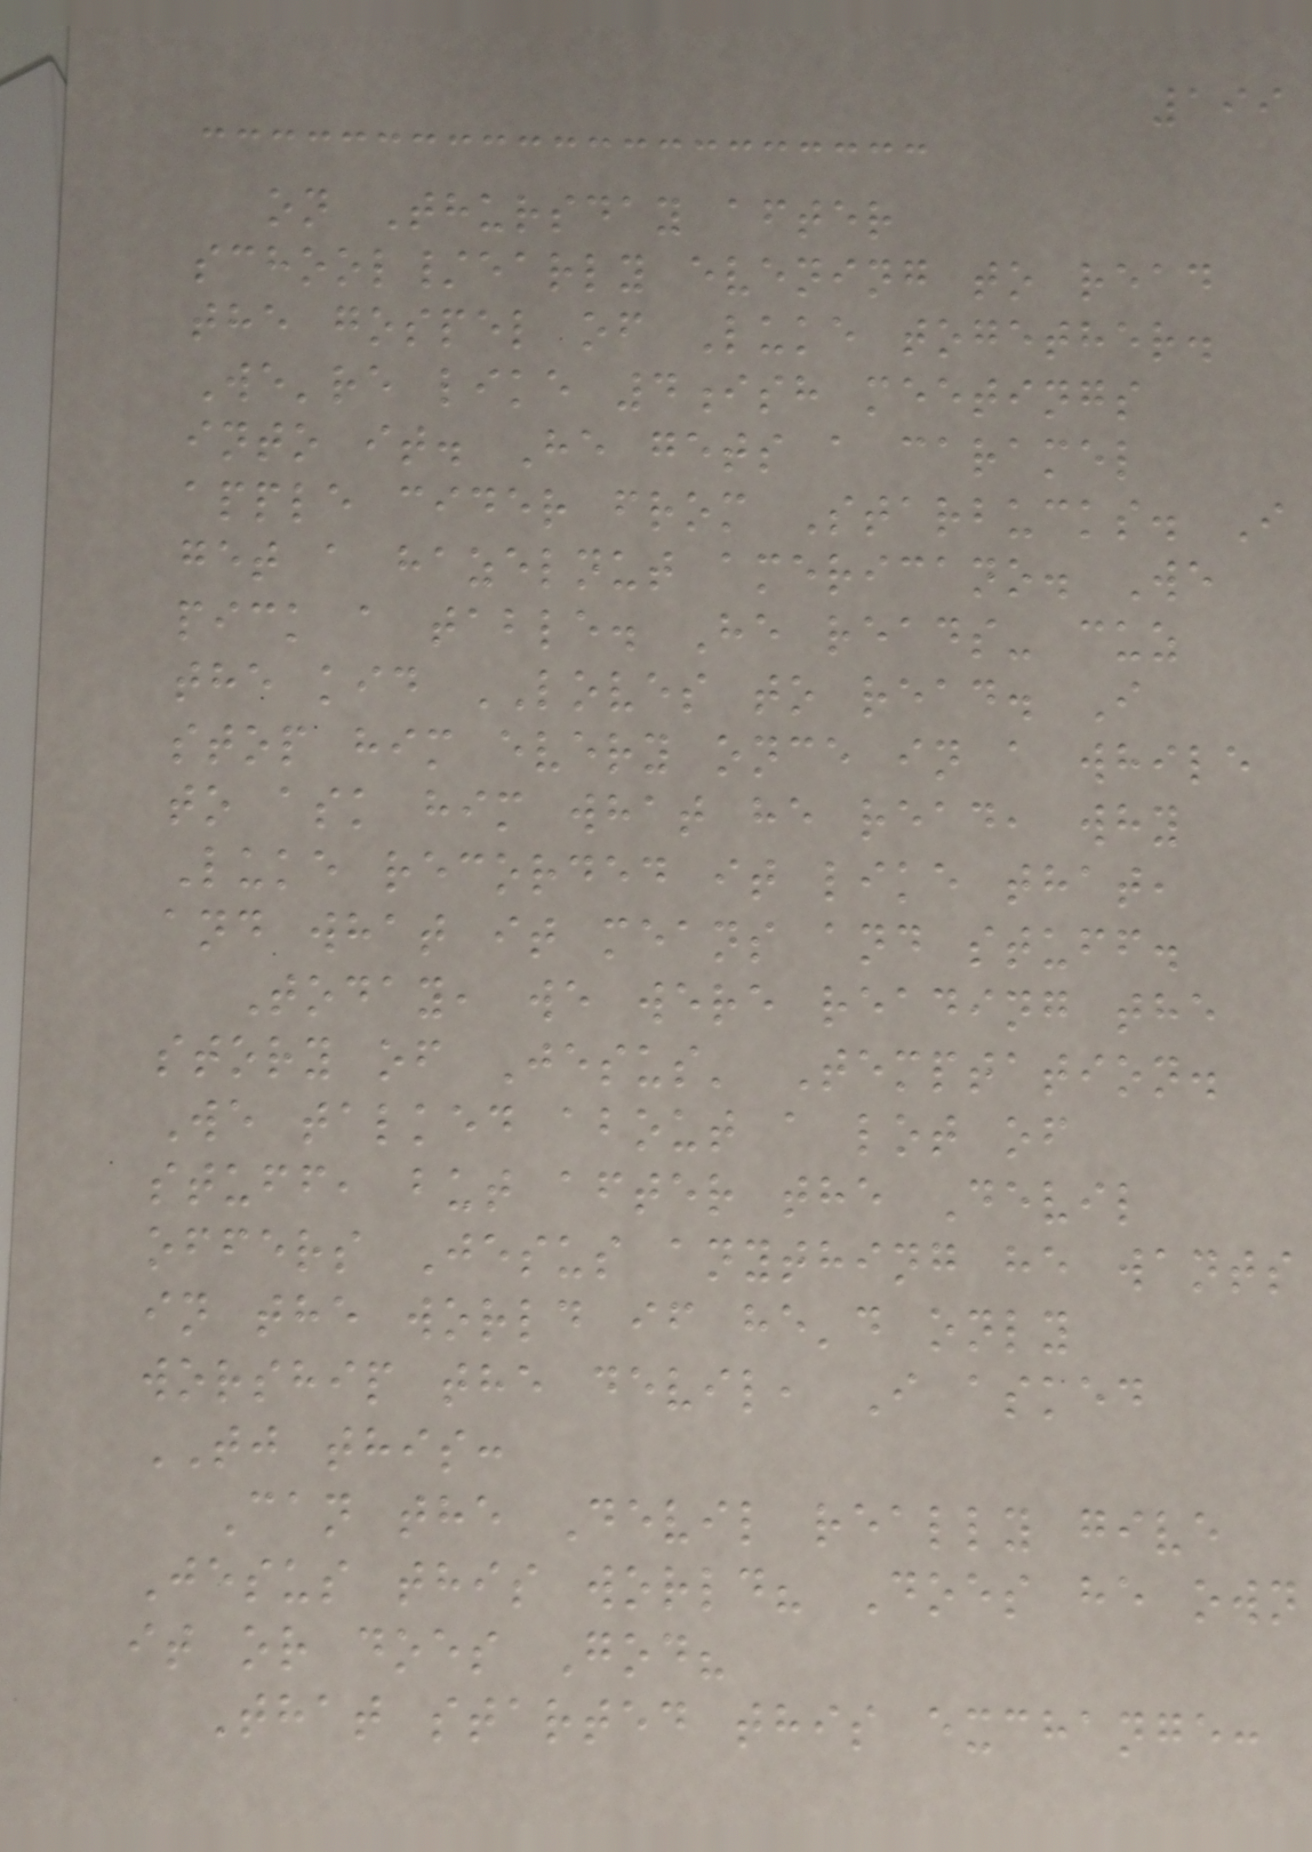199
on Thursday after
school/early evening to read
the gospel of Luke together.
We're like 4ish meetings
into it. He gets a caramel
apple cider from Starbucks. I
get a hazelnut americano. We
pick a table. He reads- cuz
the kid LOVES to read. I
stop him every once in a while
to ask him what he read, why
Luke recorded it like that,
and what it means and stuff.
Today, we were reading the
story of Jesus' Temptation.
We talked about a lot of
stuff, but after the Devil
offers Jesus anything he wants
in the world if he'd only
worship the devil, I asked
TJ this:
Can the Devil really give
Jesus this world? Does he own
it or does God?
That started this exchange:
